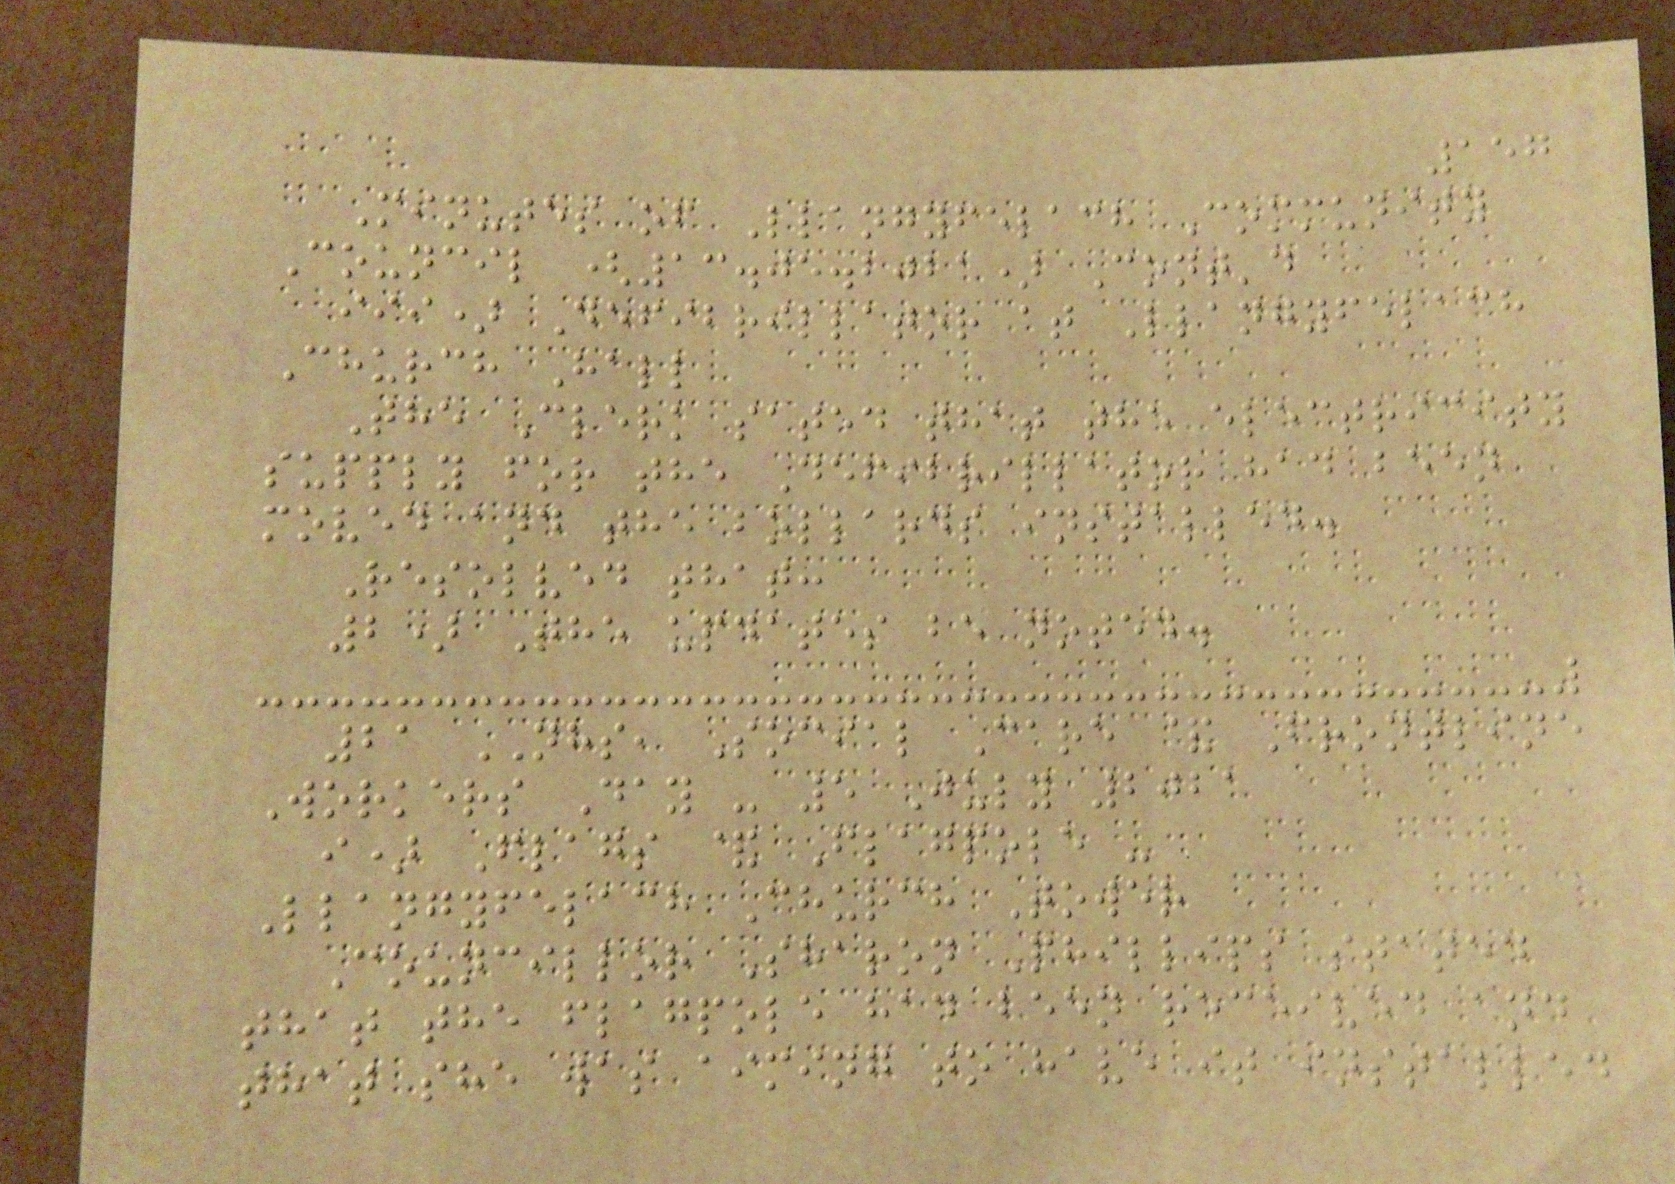157
Minutes of Llangyfelach Community
Council (13.05.2021) Cont'd
iii) Defibrillator at Llangyfelach
Church Hall
The Clerk sated that the electricity
supply for the Defibrillator had been
moved and the bollards installed.
Resolved that:
2) The updates be noted.
21 NHS, Social Care & Frontline
Workers Day - 5 July 2021
i) Flags & Flagpole -
Llangyfelach Church Tower
Councillor Sharon Phillips stated
that the flagpole had been received and
that she was aiming to have it installed
